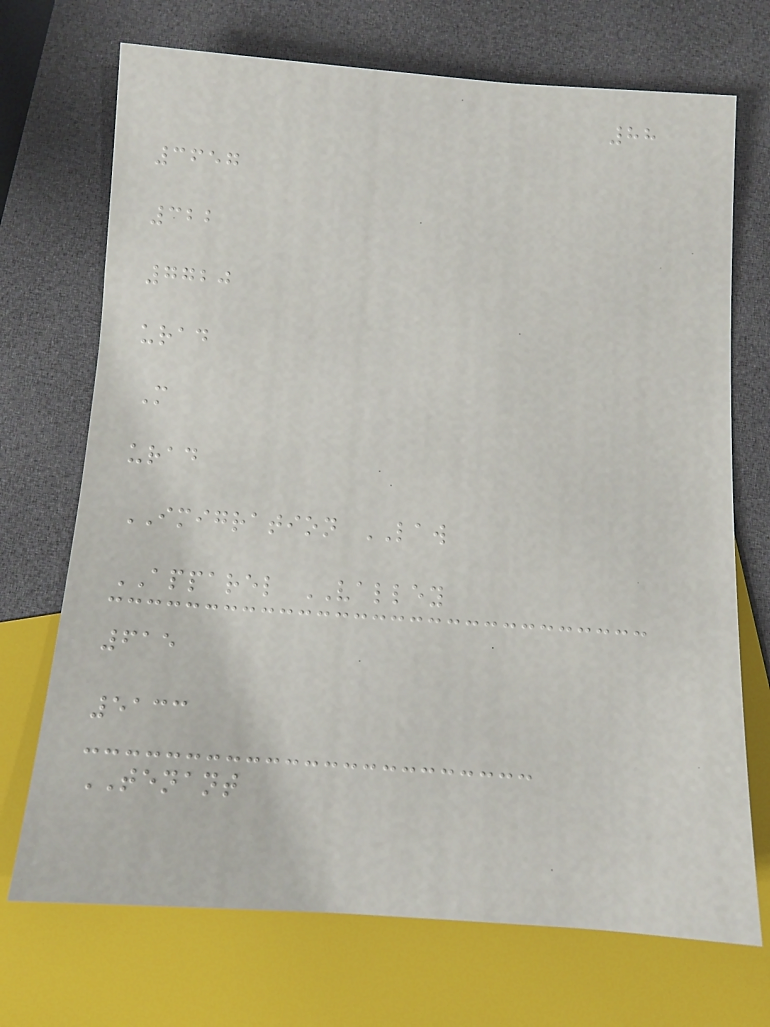88
3657
322
7720
urad
M
urad
IMIGRATION LAW
APPAREL VALLEY
615
5133
TENANT
